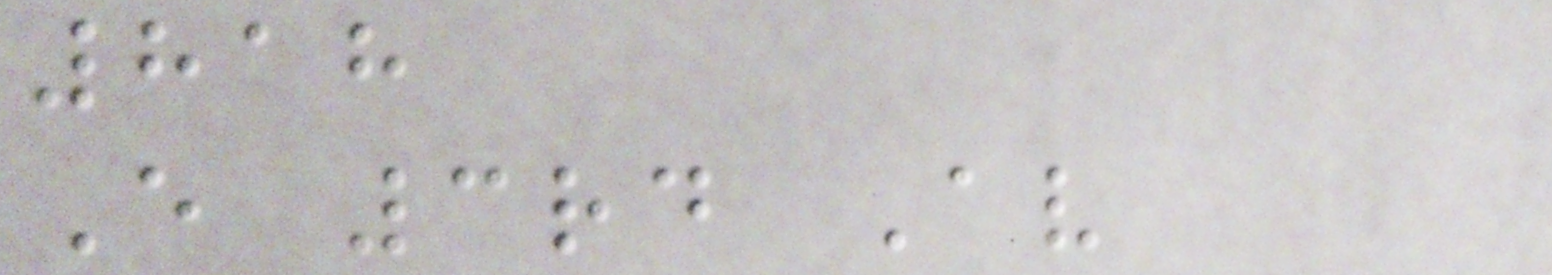818
E 3rd Av
